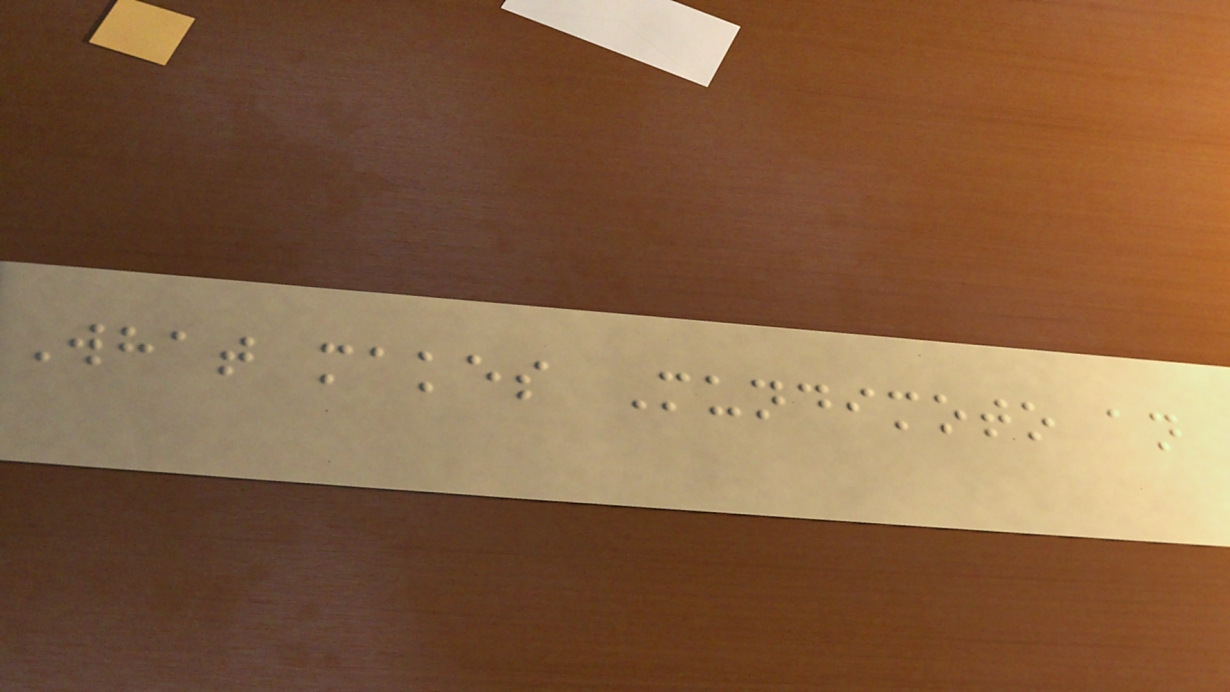What makes Mundimoto an
